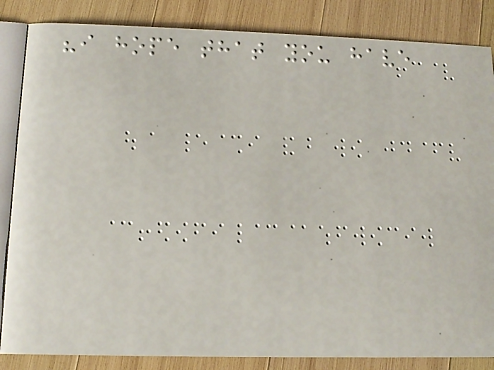"i hope that you have
